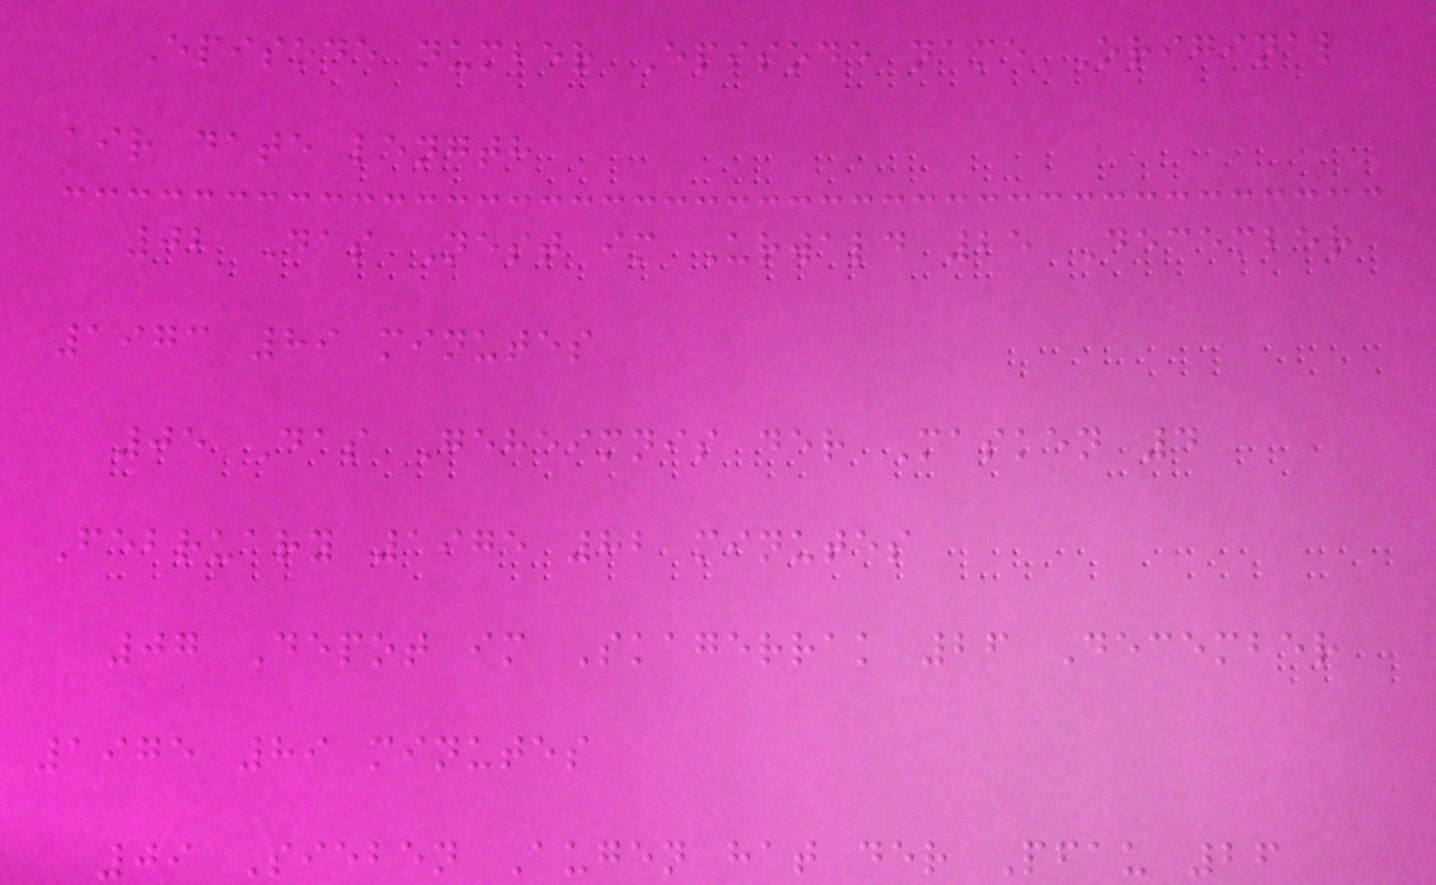Episode number Episode name Original
air date length
02 Das Nest im Urwald 25 December
1973 89 minutes
05 Das Geheimnis der Masken 4
February 1975 82 minutes
07 Depot im Skagerrak 26 December
1975 89 minutes
09 Sieben Augen hat der Pfau 26
